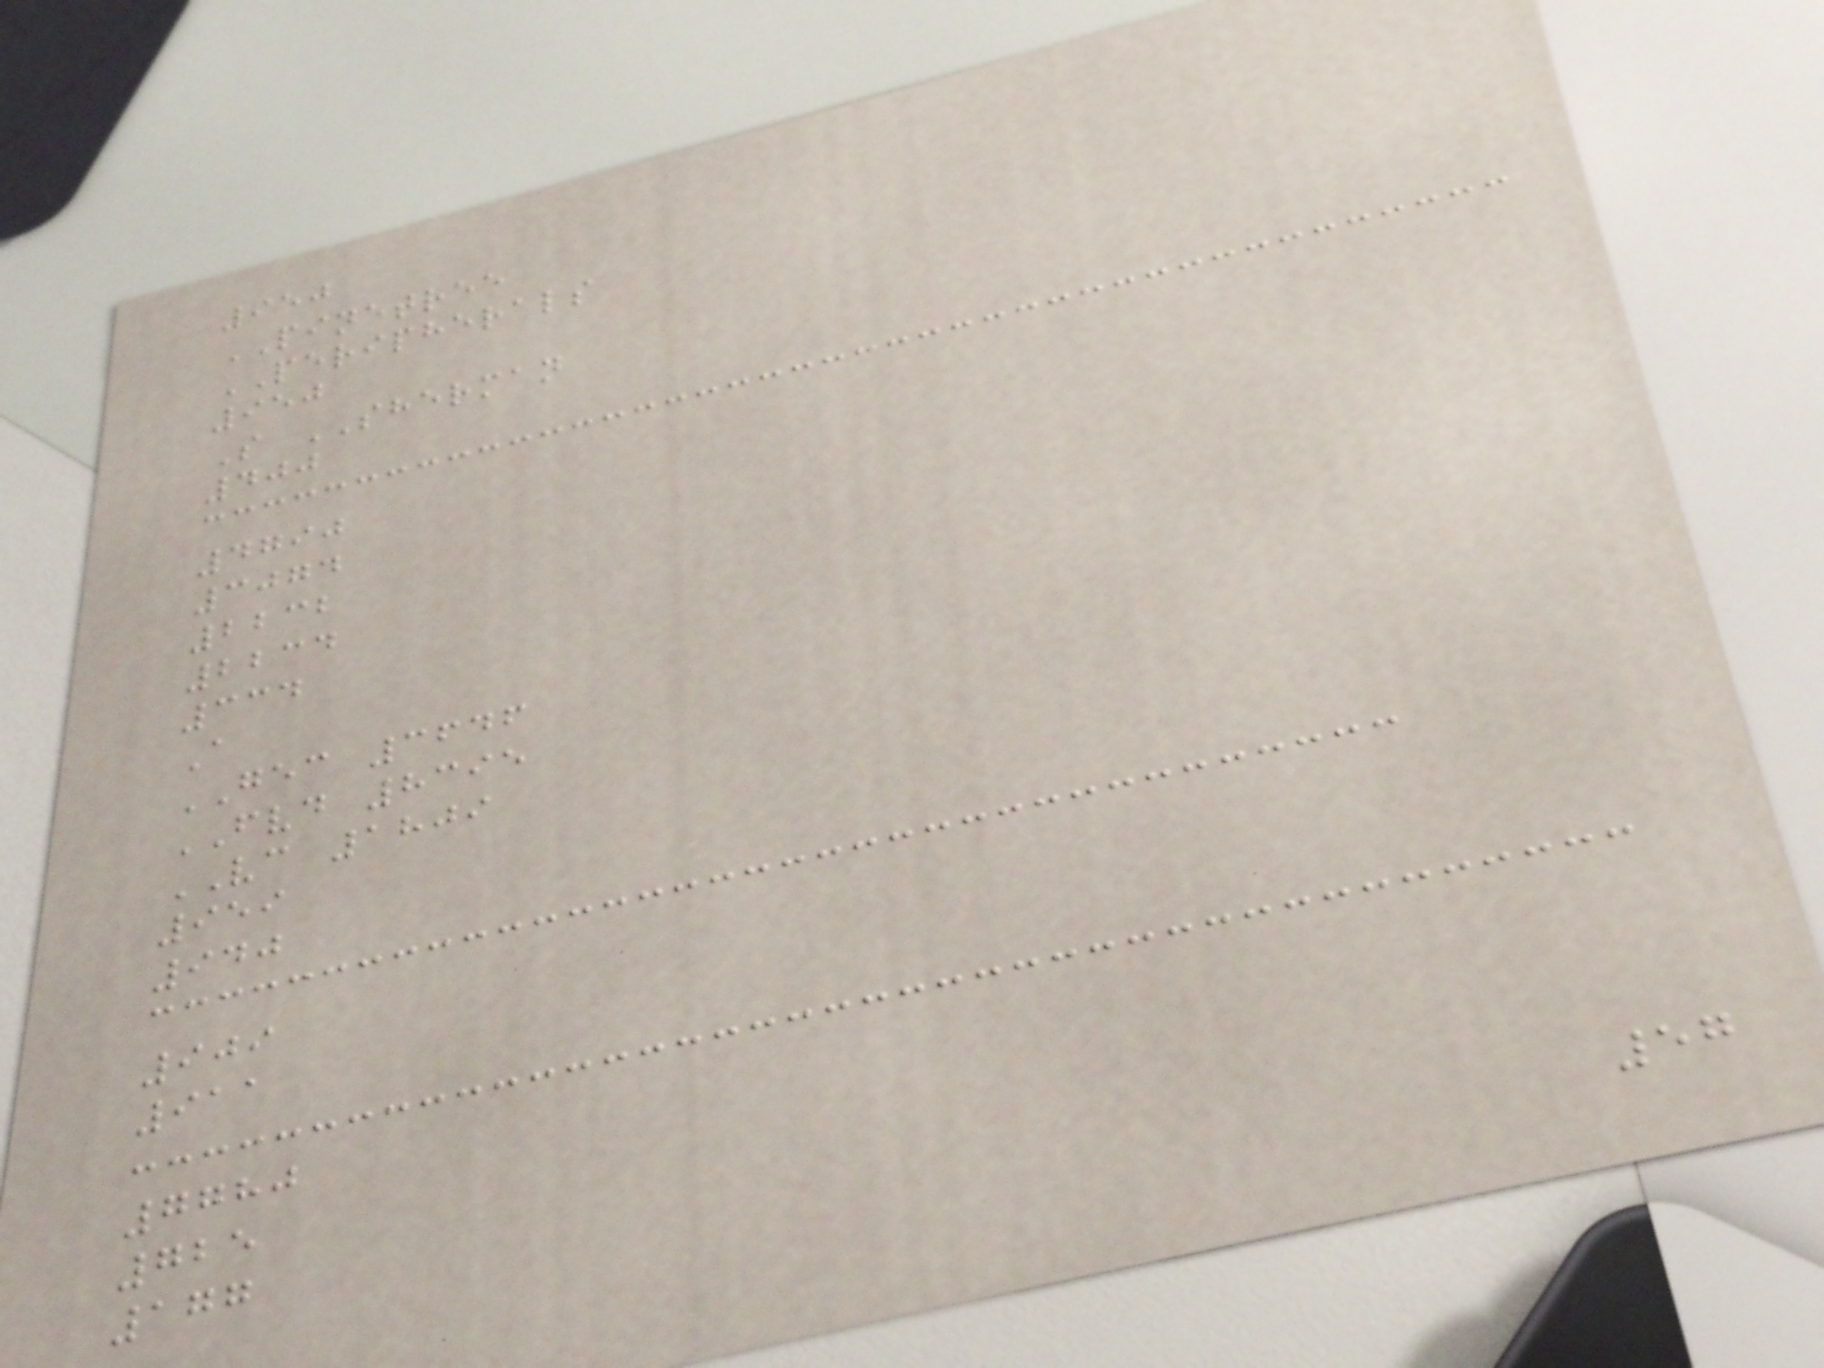950
PINETREE
PERIPHERALS
950
S SHERMAN
400
4790
3074
2232
2234
334
A
GEC 3646
FVD 8395
VC 1809
959
940
909
911
7780
725
177
57
